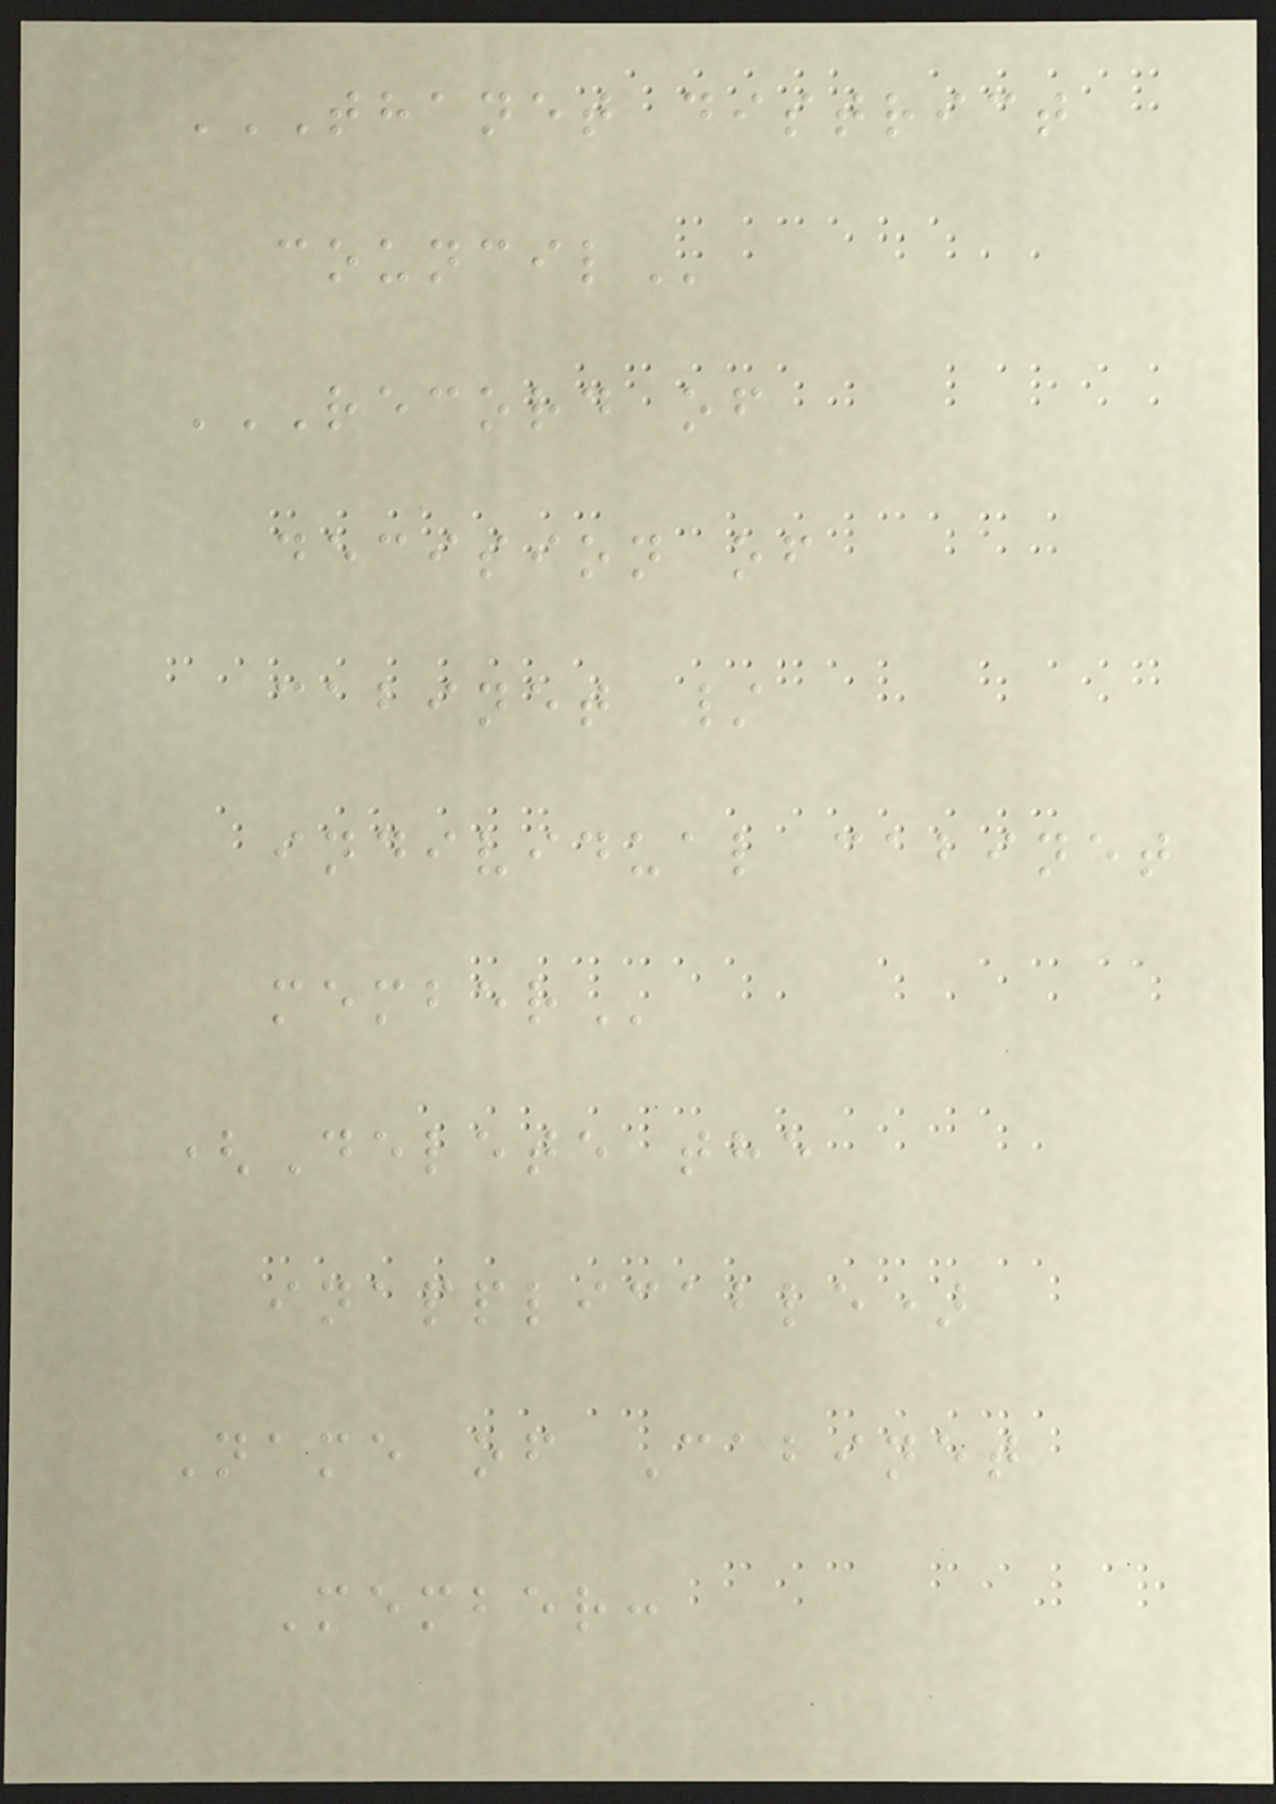THANET DISTRICT
COUNCIL
RECORD OF
DECISION OF
CABINET /
INDIVIDUAL CABINET
MEMBER
(Delete the
inapplicable)
Name of Cabinet
Member:
